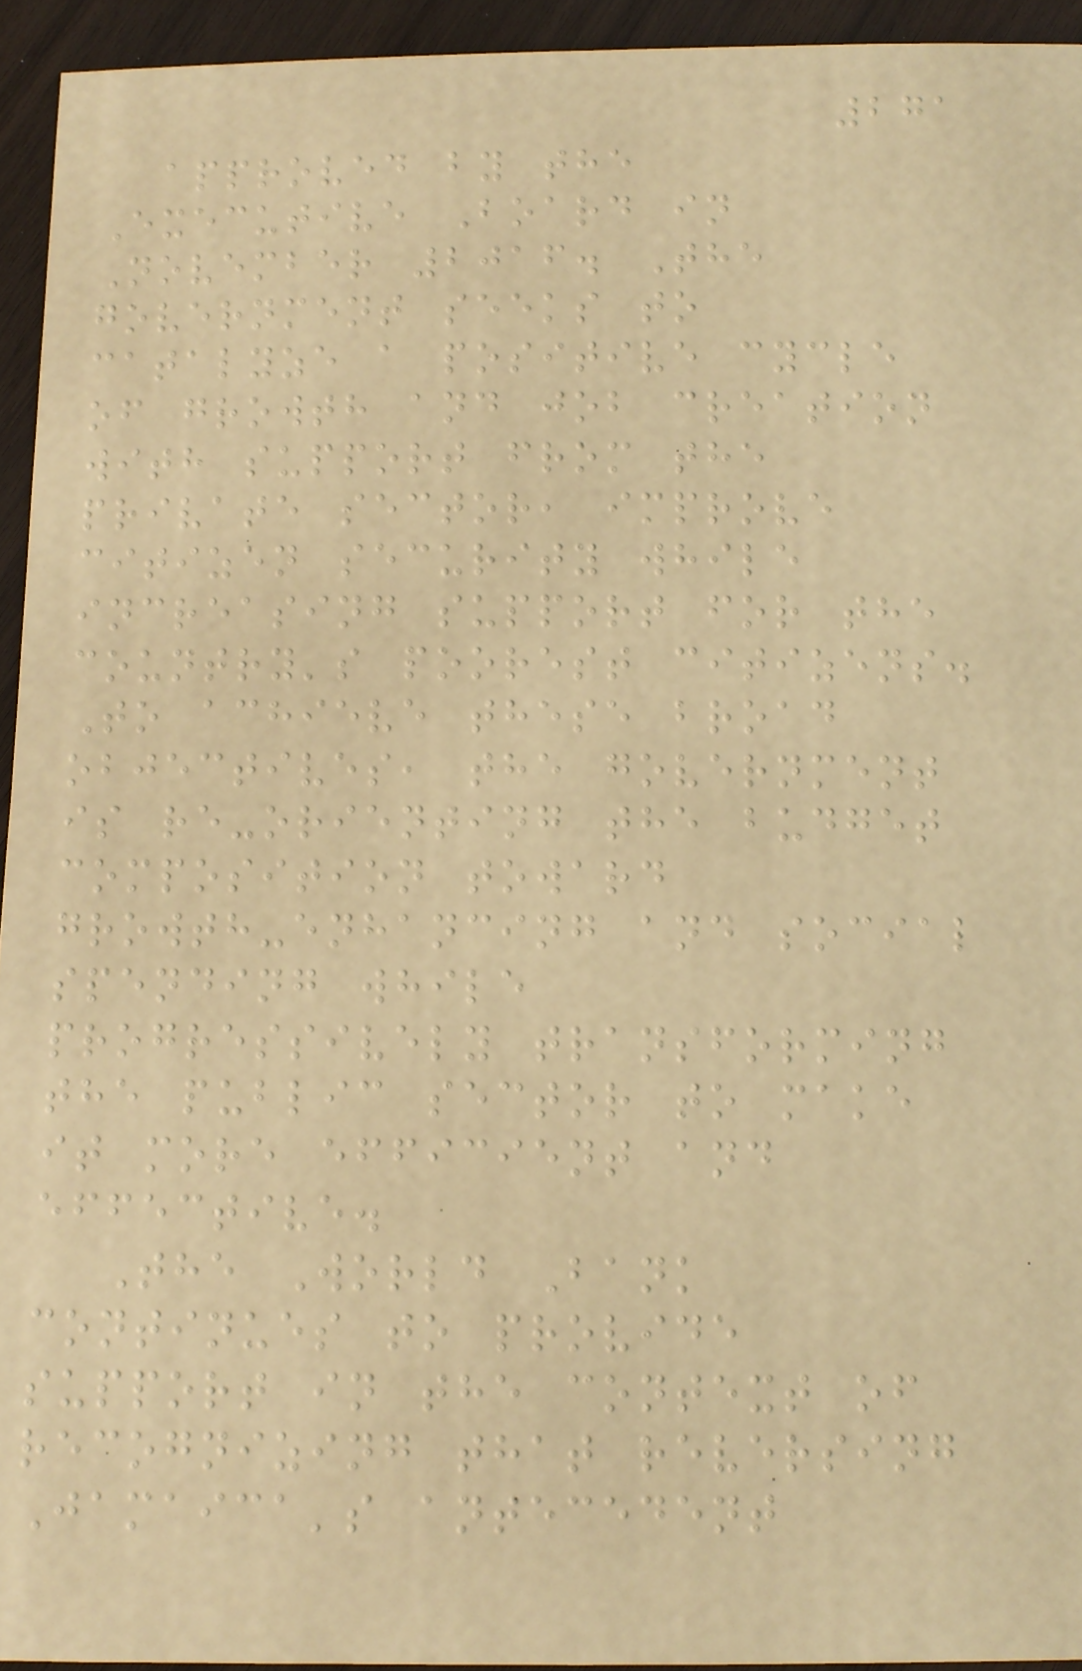271
approved by the
Executive Board in
November 2016. The
government seeks to
catalyze a positive cycle
of growth and job creation
with support from the
private sector, improve
citizen security while
increasing support for the
country's poorest citizens.
To achieve these broad
objectives, the government
is re-orienting the budget
composition toward
growth-enhancing and social
spending while
progressively transforming
the public sector to make
it more efficient and
effective.
The World Bank
continues to provide
support in the context of
recognizing that reversing
Jamaica's antecedent
